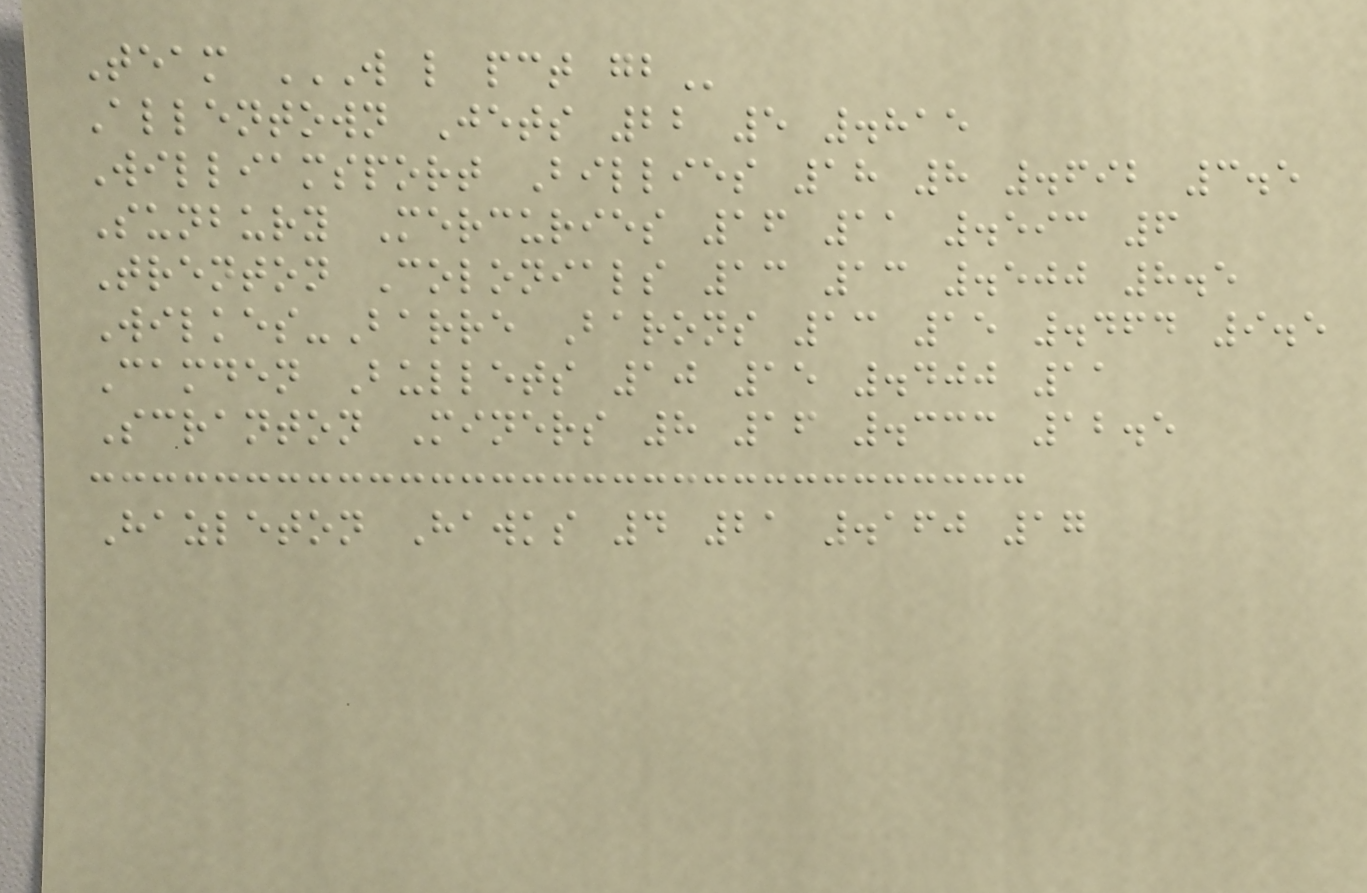Team W L PCT GB
Allentown Jets 22 5 .815
Williamsport Billies 18 8 .692 3.5
Sunbury Mercuries 16 11 .593 6
Trenton Colonials 13 13 .500 8.5
Wilkes-Barre Barons 13 15 .464 9.5
Camden Bullets 10 15 .400 11
Scranton Miners 8 16 .333 12.5
Hazleton Hawks 4 21 .160 17
